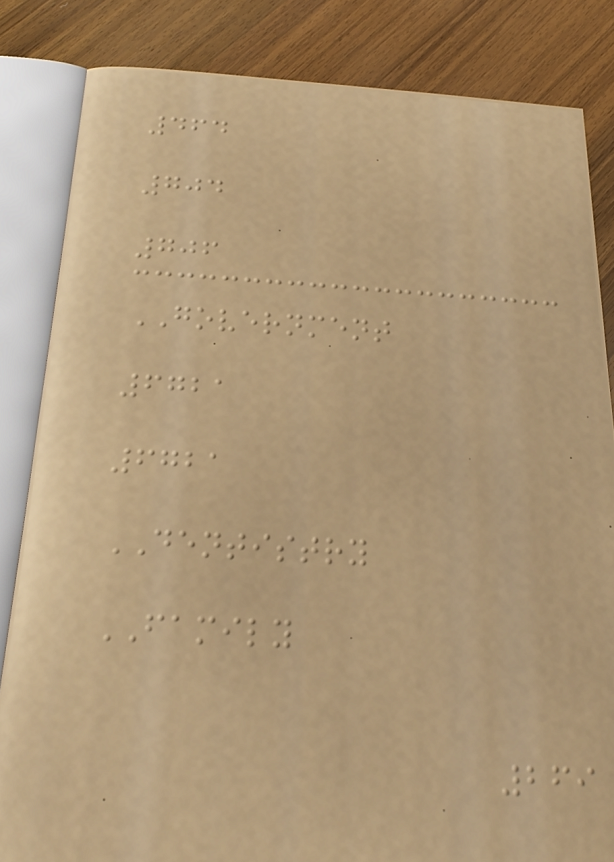464
704
706
GOVERNMENT
6721
6721
DENTISTRY
FAMILY
269
